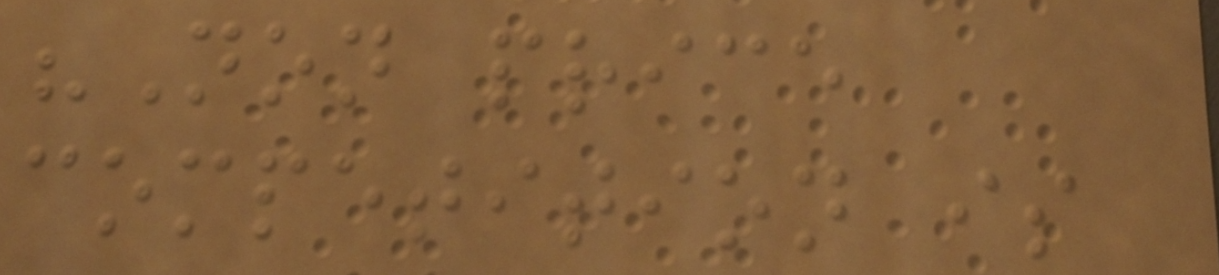"Non price
competition is
